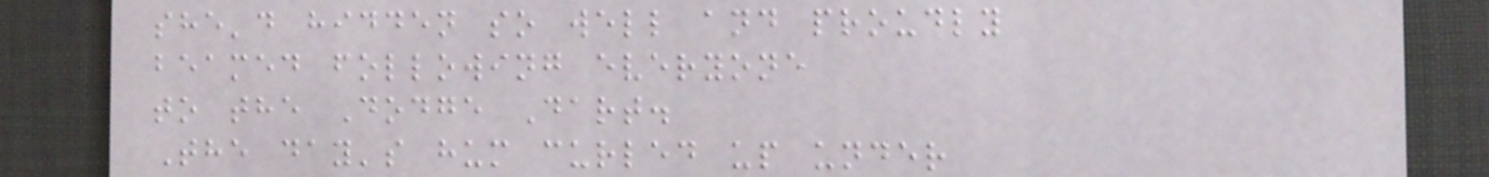she'd hidden so well and proudly
beamed following everyone
to the Dodge Dart.
The day's hum curled up under
